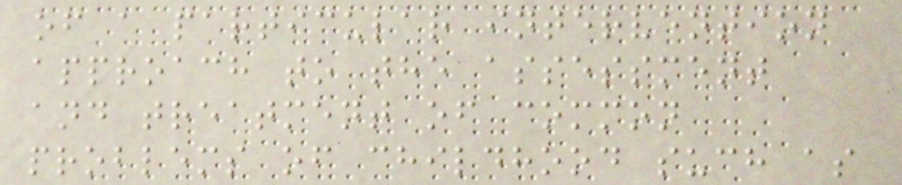of a particular intervention
approach to the assessment
and treatment of common
problems of childhood such as
